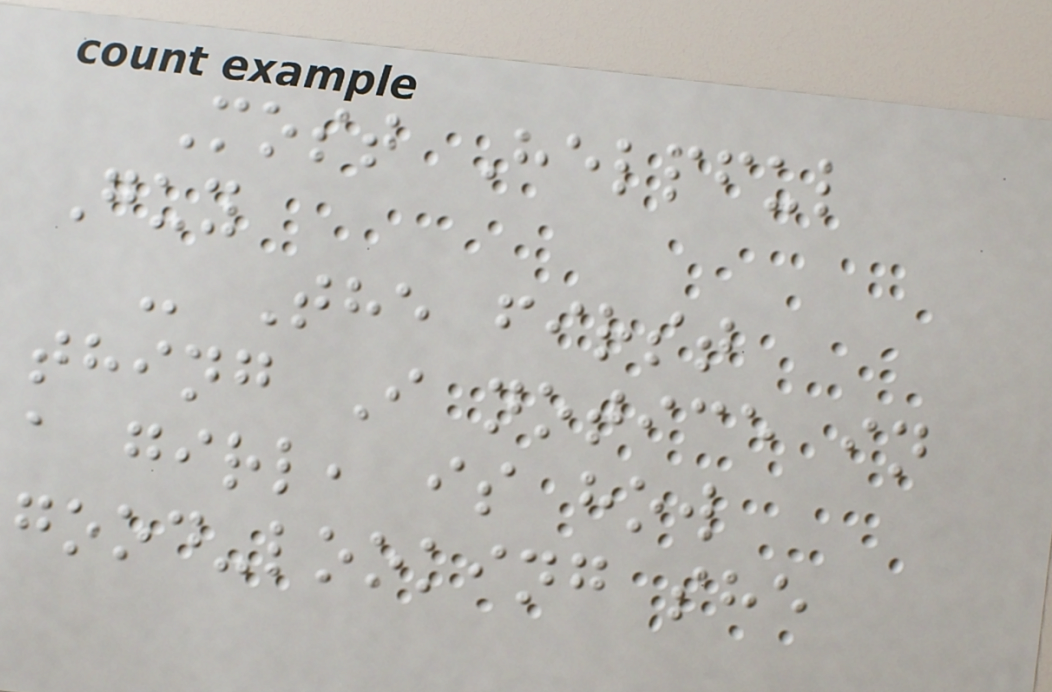Most Helpful
Guy
- The first
thing I notice in
a girl, is how
good-looking she
